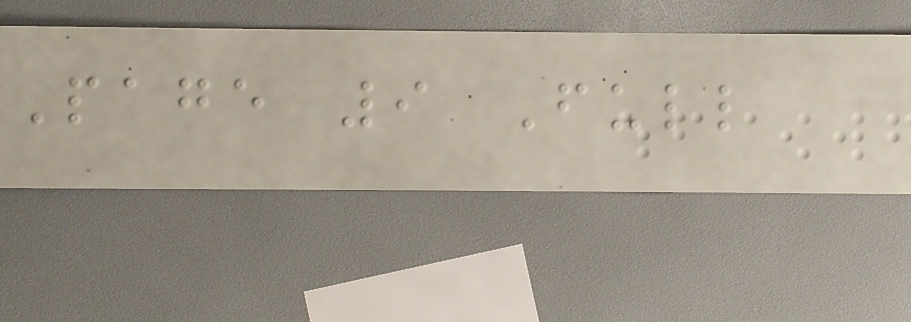Page 9 Full
